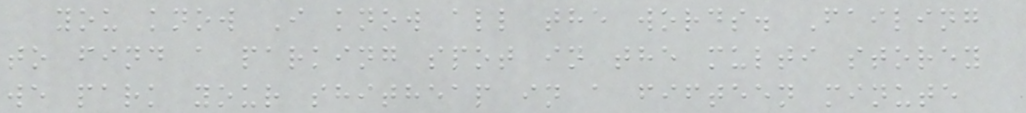you know I know all the words. Failing
to find a parking spot in the multi storey
we park your shitheap in a fifteen minute
